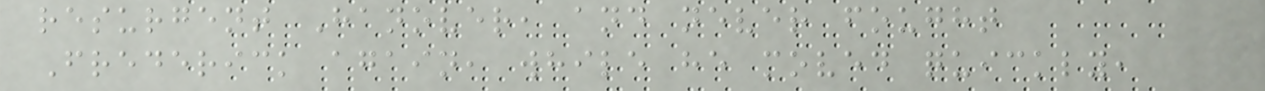resurgent Hanover, and never fought
Frederick again, while he moved quickly,
